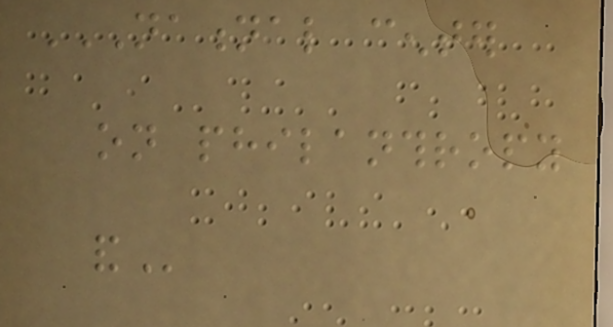NATIONAL CENTER
ON PHILANTHROPY
AND
